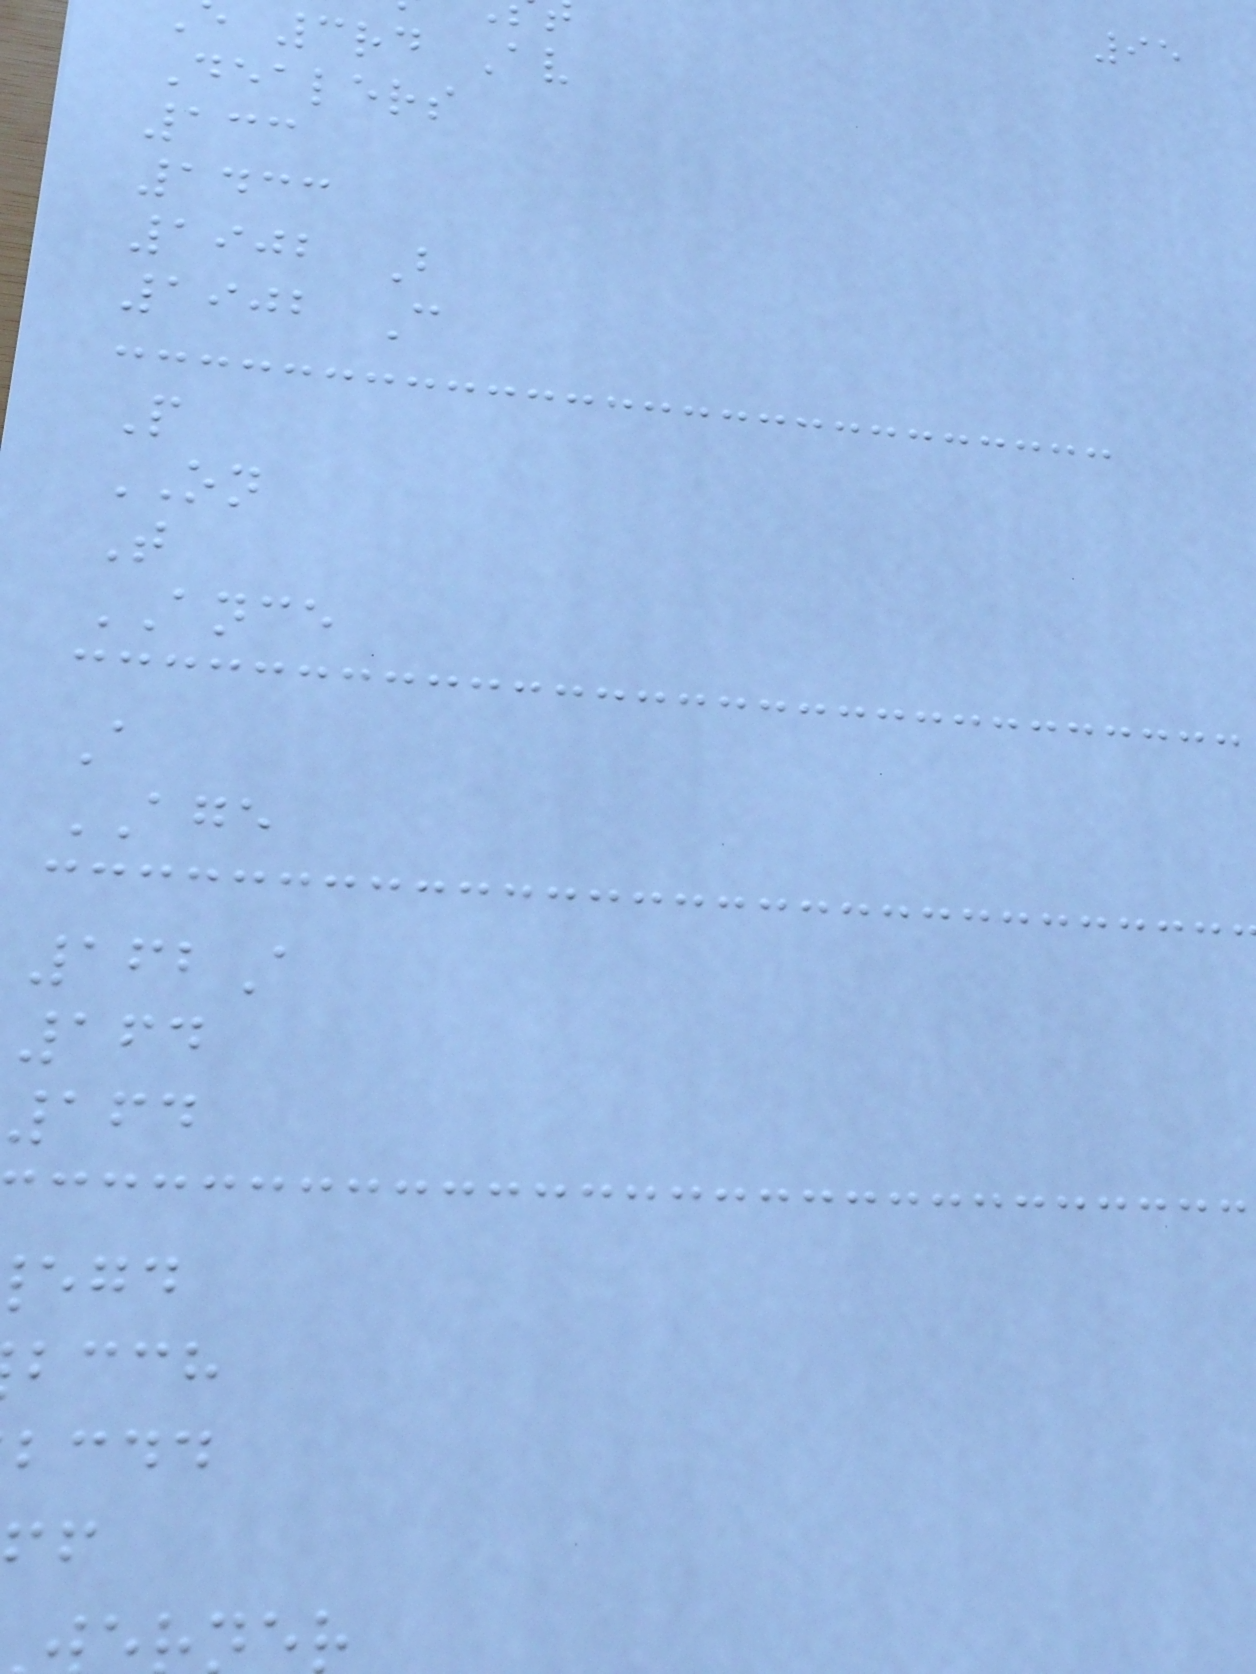95
3rd Av
Dealers
133
1433
1902 B
1902 C
P
ON
T
ANCE
A
AGE
162A
164
164
bcch
bcdd
